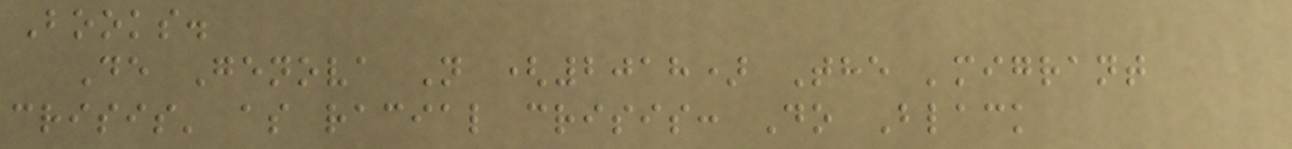Books.
De Genova N (2018) The 'migrant
crisis' as racial crisis: Do Black
